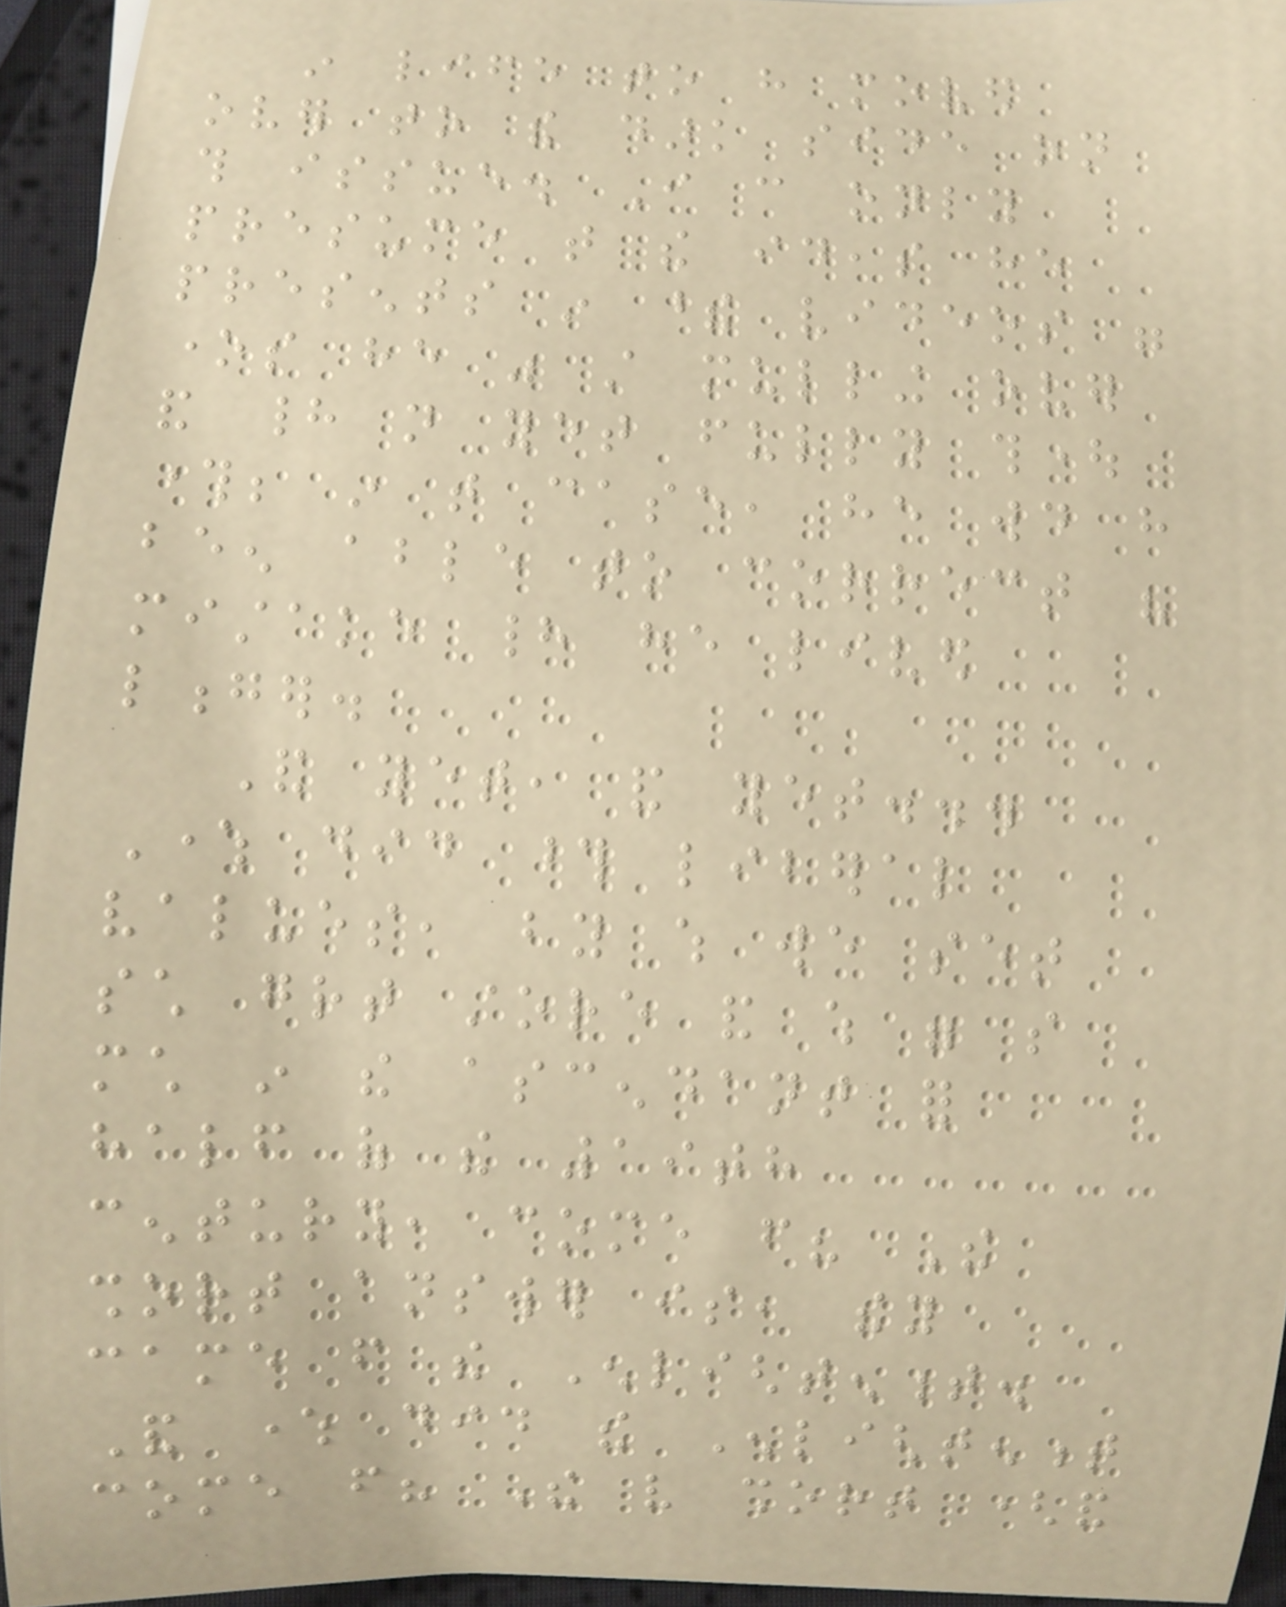in life to have moved
over to the dark side on
this issue. I can only
presume that the ideas he
presents in these videos were
ones he was still mulling over
and had not yet fully thought
through; in that case, he would have
been able to correct his
mistake had he lived
longer.
And yet, and yet...
Where did those liberal
values, by which we set
such great store and which were so
much in the ascendant for
half of the 19th
century, come from? The
short answer is, they
came from the Enlightenment.
And where did the Enlightenment
come from? The very short (and
